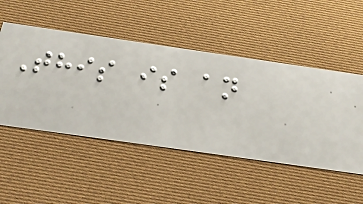This is an
